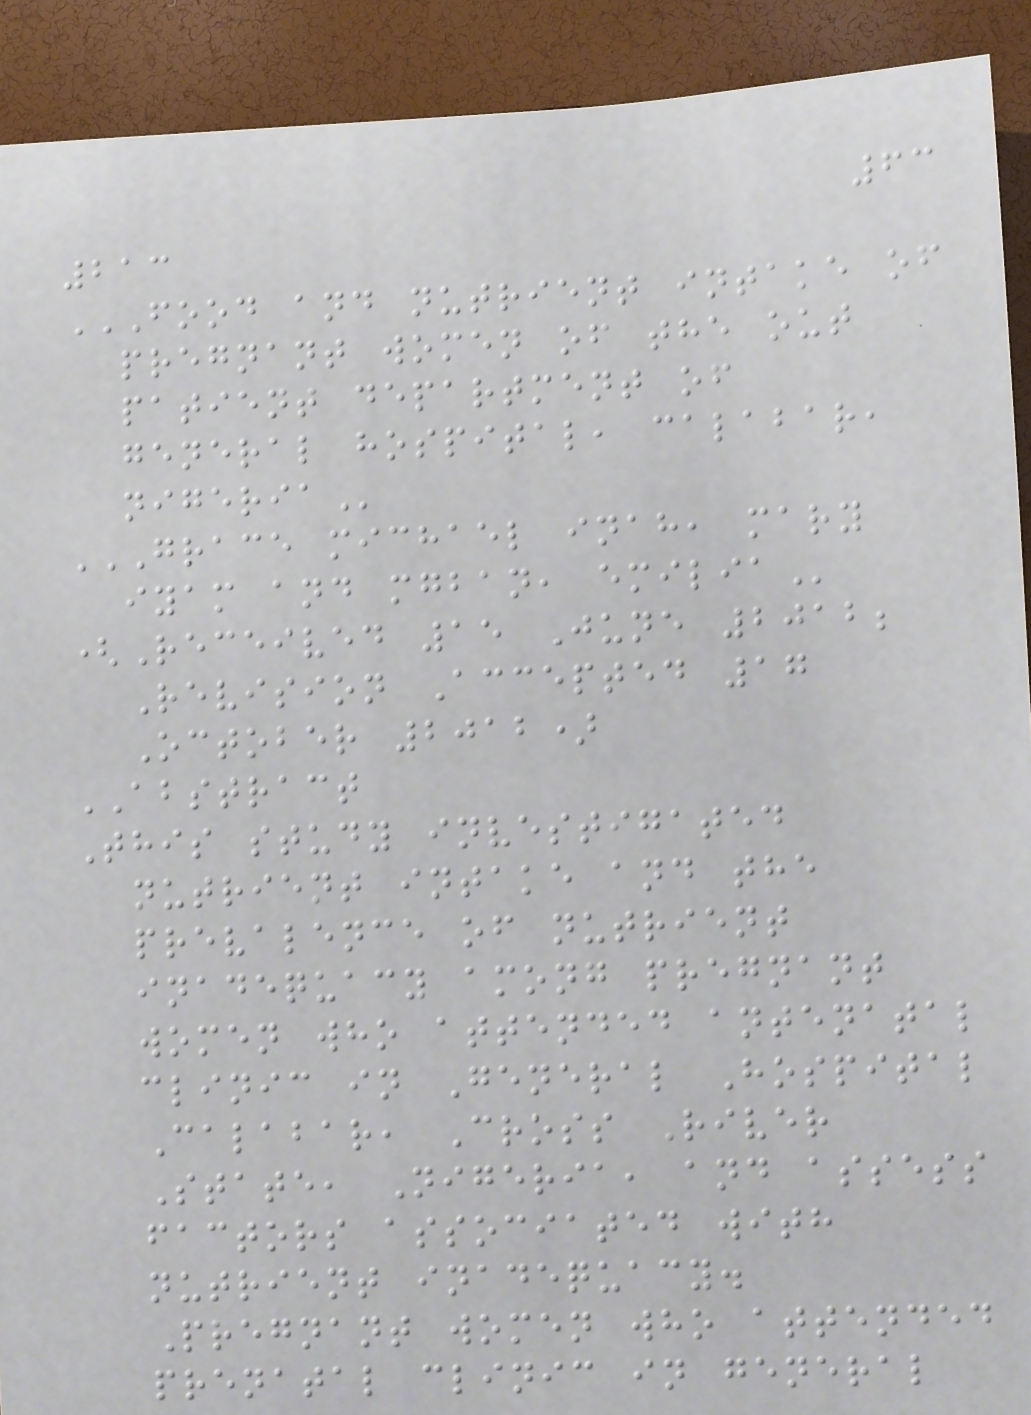63
213
FOOD AND NUTRIENT INTAKE OF
PREGNANT WOMEN OF THE OUT
PATIENT DEPARTMENT OF
GENERAL HOSPITAL, CALABAR,
NIGERIA
GRACE MICHAEL INAH, MARY
IYAM AND MGBAN, EMILIA
(Received 15 June 2012;
Revision Accepted 17
October 2012)
ABSTRACT
This study investigated
nutrient intake and the
prevalence of nutrient
inadequacy among pregnant
women who attended antenatal
clinic in General Hospital
Calabar, Cross River
State, Nigeria, and assess
factors associated with
nutrient inadequacy.
Pregnant women who attended
prenatal clinic in general
